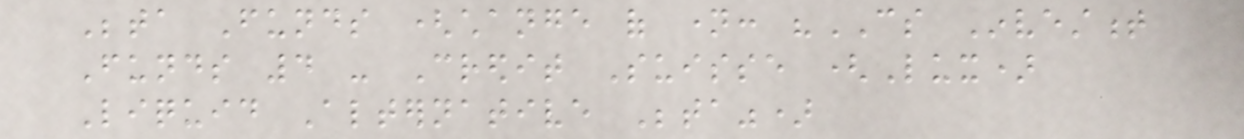Beta Funds (change of name: "CS Investment
Funds 4 - Credit Suisse (Lux)
Liquid Alternative Beta")
